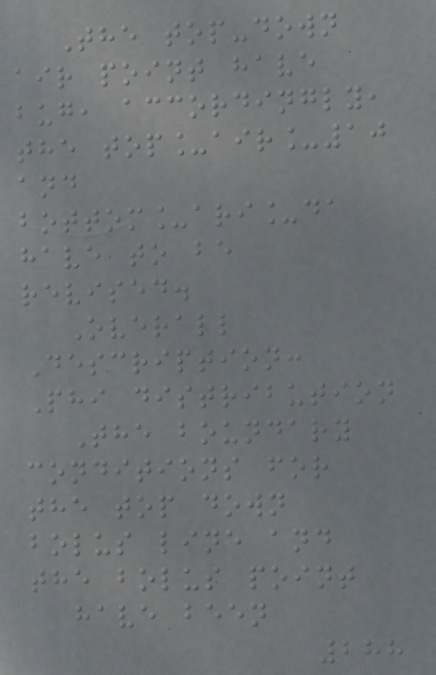The top-down
air point have
bug, accordingly,
the top_air_10
and
bottom_ari_da
have to be
revised.
Overall
Description:
Phi distribution
The boundary
conditions for
the top down
bolus line and
the bolus point
have been
288
